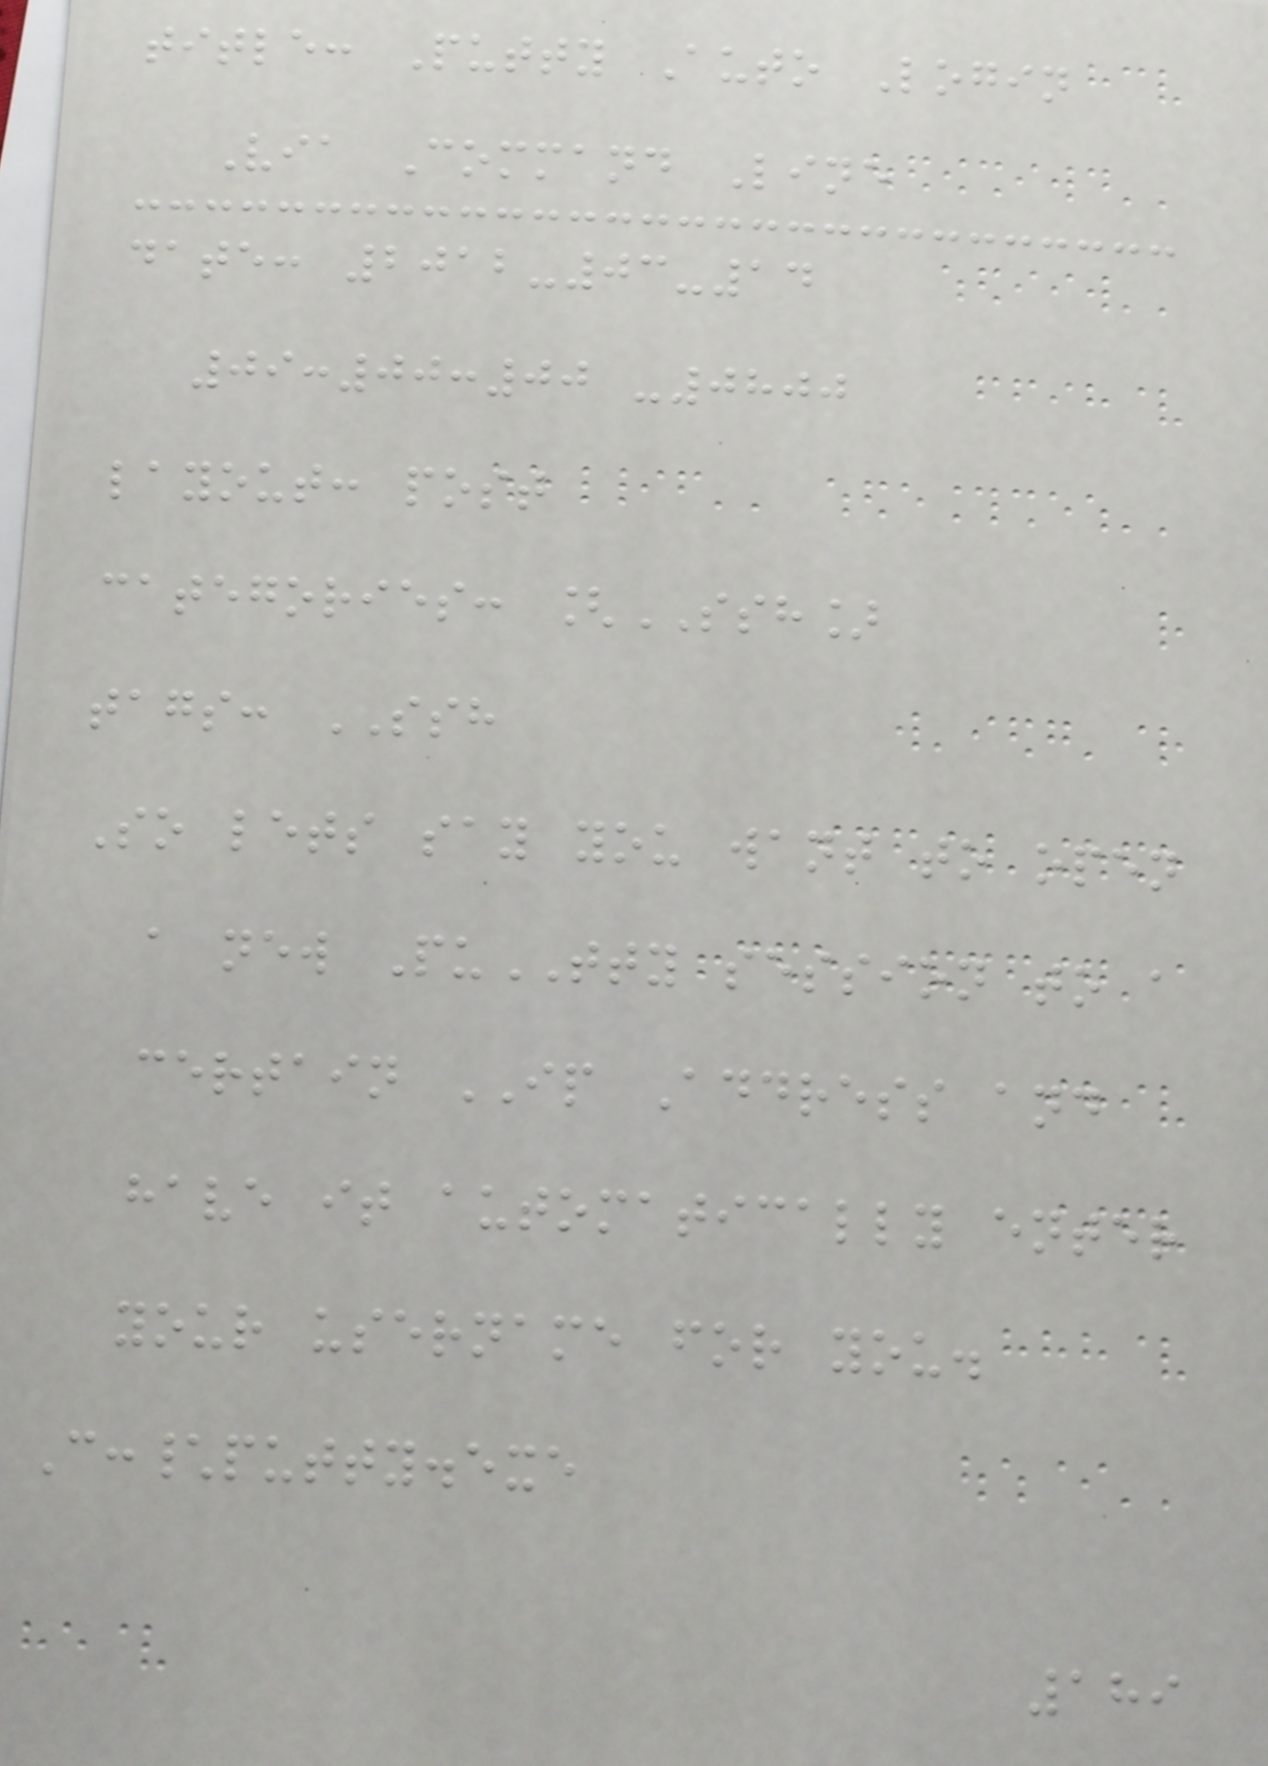title: Putty Auto Login
Via Command Line
date: 2012-03-14
09:00:00 -0800
layout: post
categories: [SSH]
tags: SSH
So lets say you want to open
a new PuTTY session to a
certain IP Address and
have it automatically enter
your username for you.
C:\putty.exe
189
